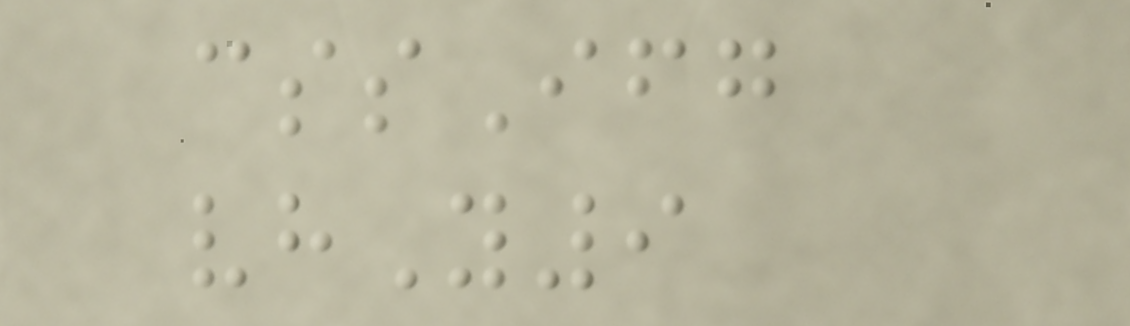cssIfg
vhY9
